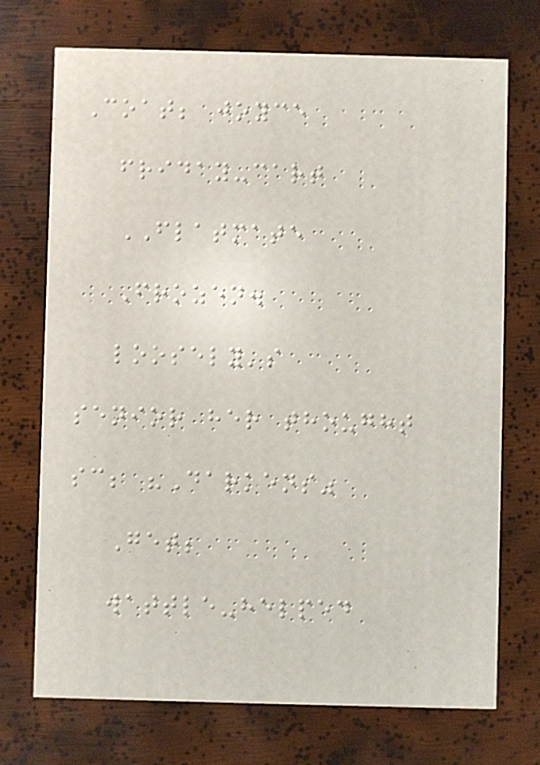Coat; joyce
friday-cart
FLATMATE
Frozen.
loosely's
senior her thought
sc; "Darkens"
Get;
wattle-helped
